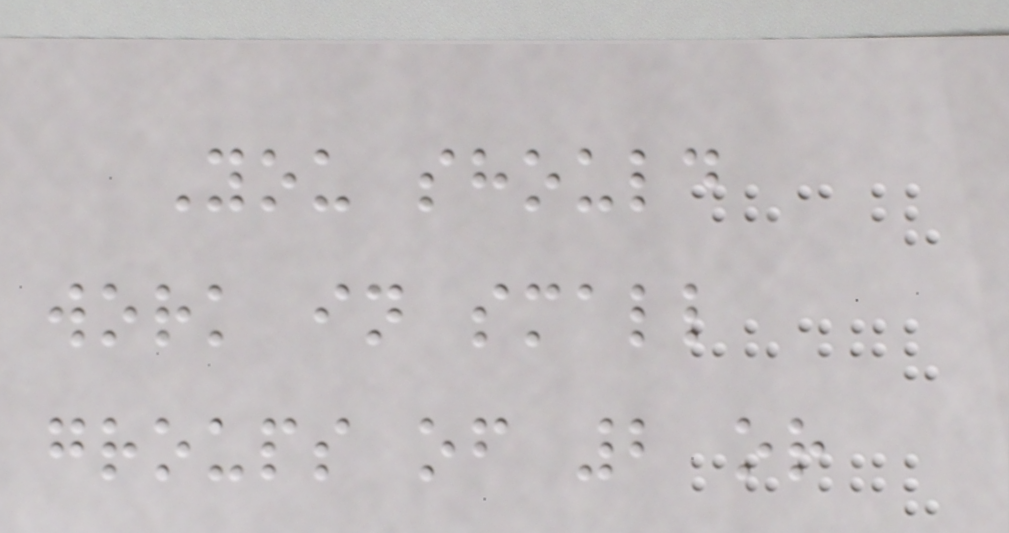You should
work in small
groups of 2 or
